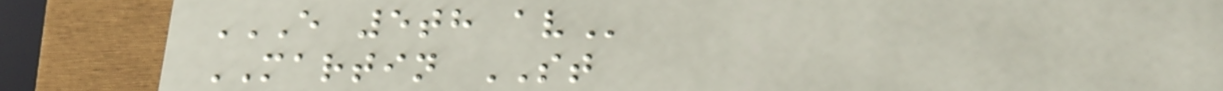E 5TH AV
MARTIN ST
